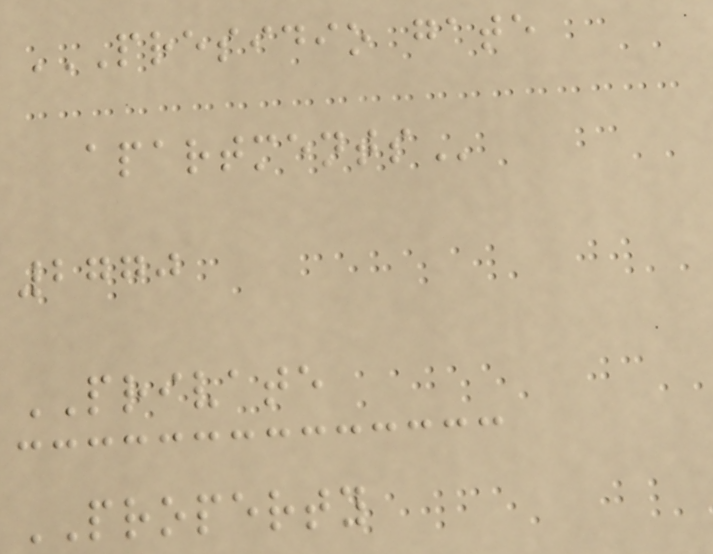PRESIDIO GATE
APARTMENTS
2770
PRIVATE
PROPERTY
